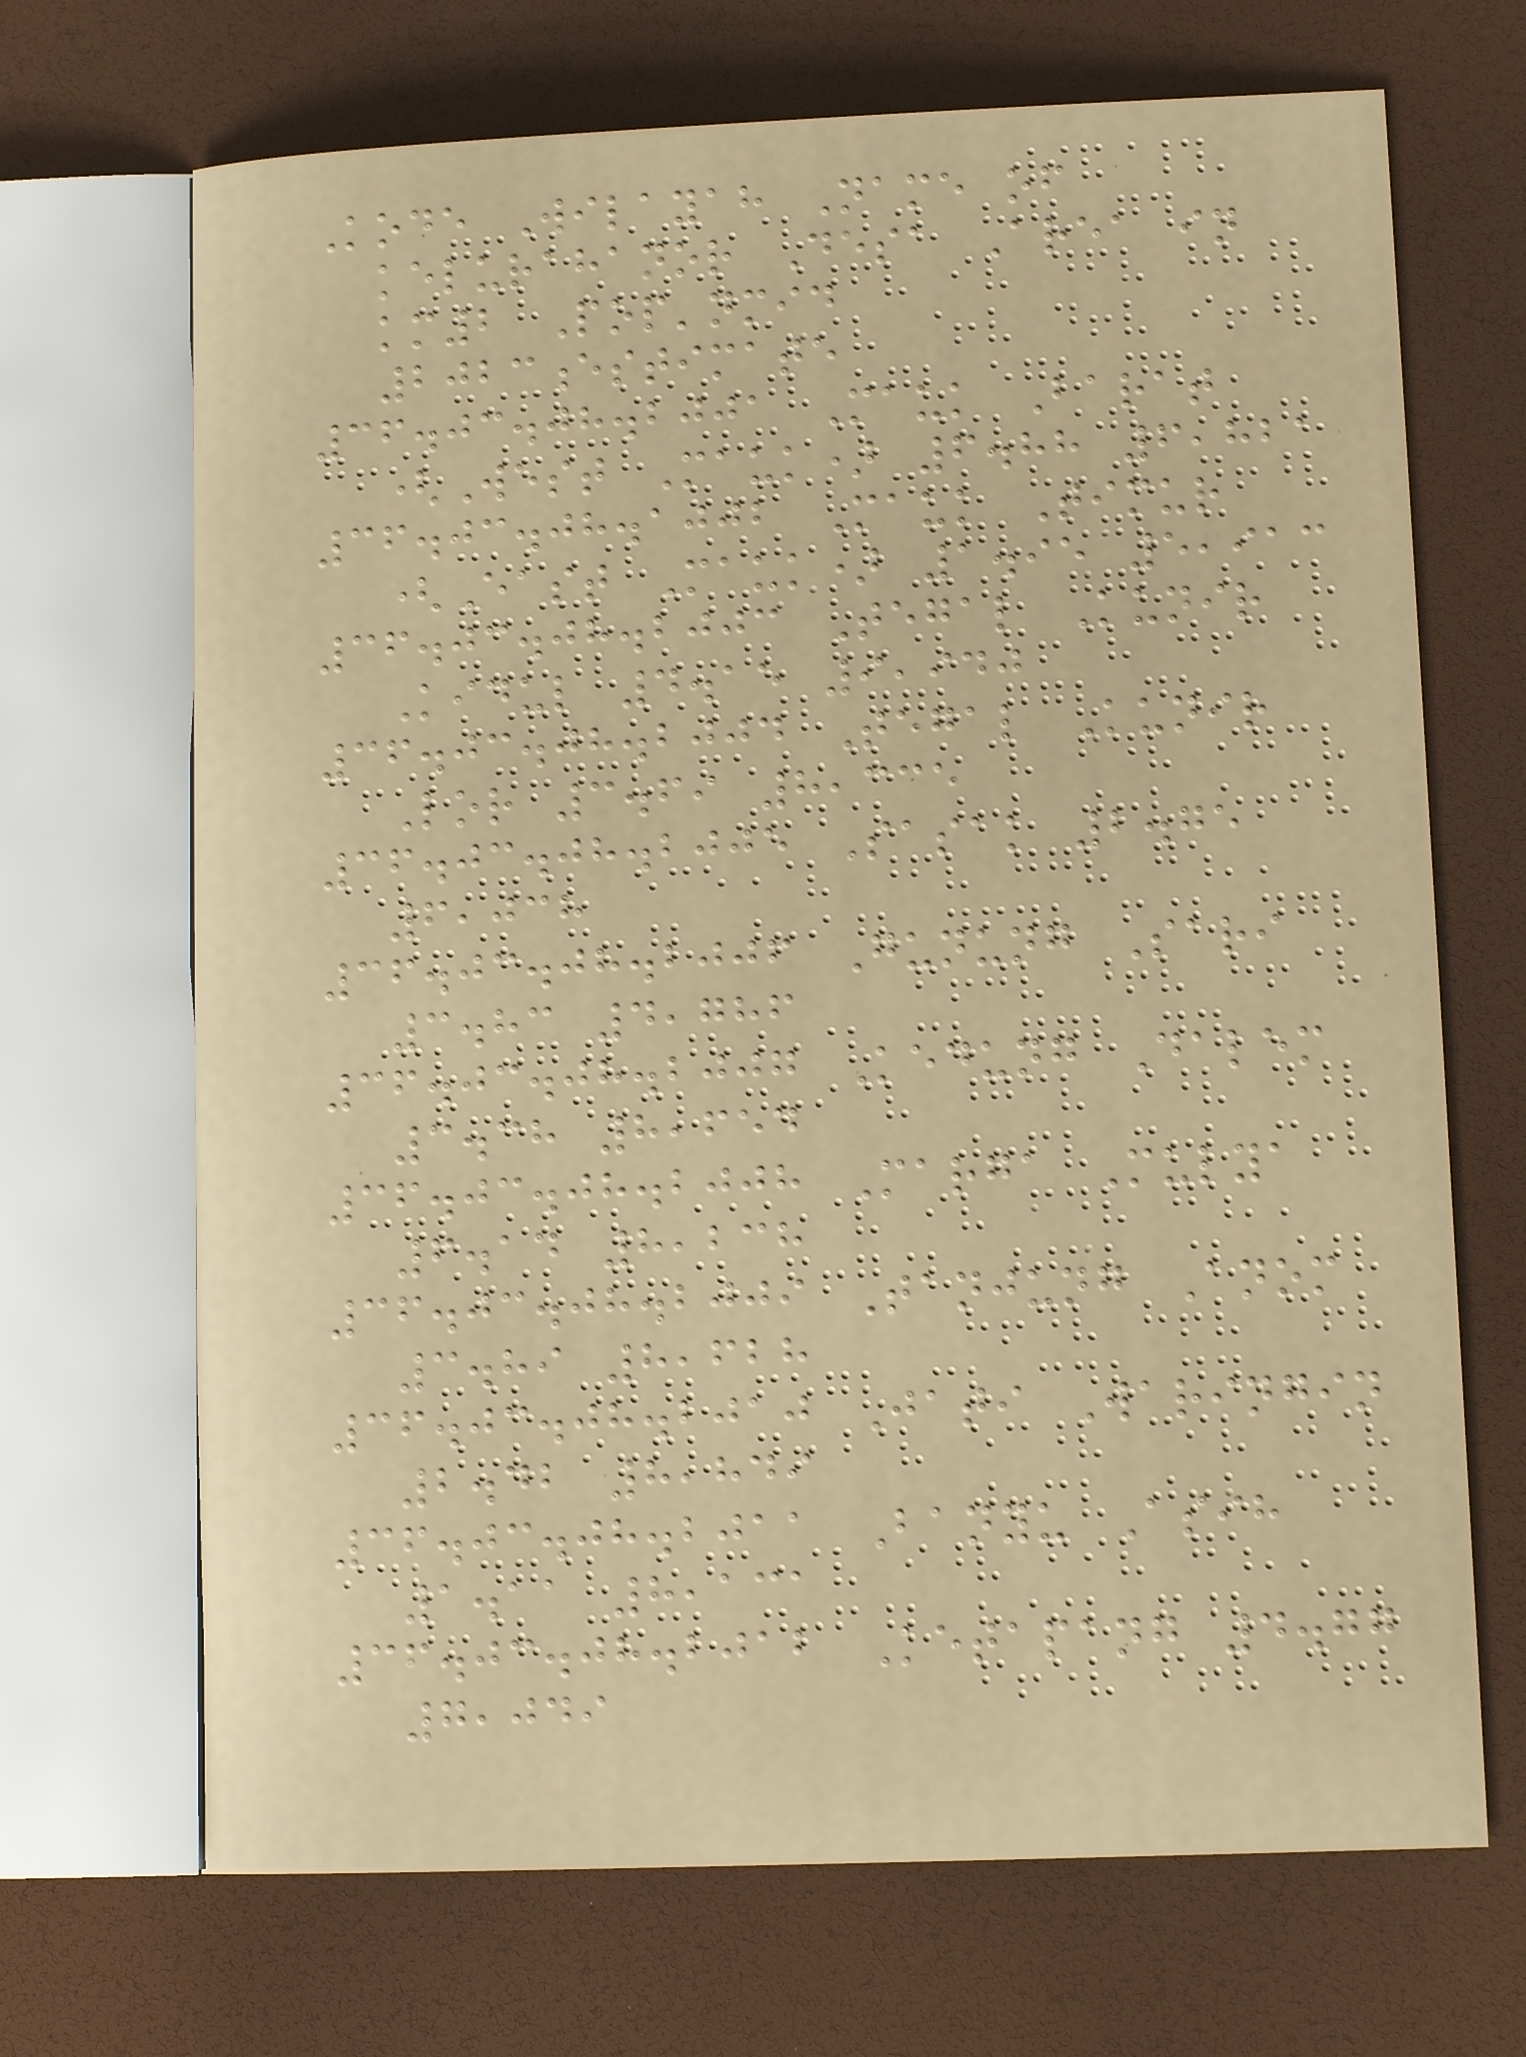Kode Wilayah Name of
kelurahanor Desa Area in
km2 Pop'nmid
2023estimate
36.03.08.2001 Mauk Barat
(West Mauk) 6.88 6,821
36.03.08.1002 Mauk Timur
(East Mauk) 1.95 5,913
36.03.08.2003 Tegal Kunir
Kidul 4.15 9,940
36.03.08.2004 Tegal Kunir
Lor 3.69 8,335
36.03.08.2005 Sasak 2.75
6,038
36.03.08.2006 Gunung Sari
3.83 4,786
36.03.08.2007 Kedung Dalem
3.38 8,654
36.03.08.2008 Marga Mulya
6.14 8,238
36.03.08.2009 Tanjung Anom
3.89 8,628
36.03.08.2010 Jati Waringin
2.42 8,849
36.03.08.2011 Banyu Asih
1.11 8,131
36.03.08.2012 Ketapang 4.77
7,049
